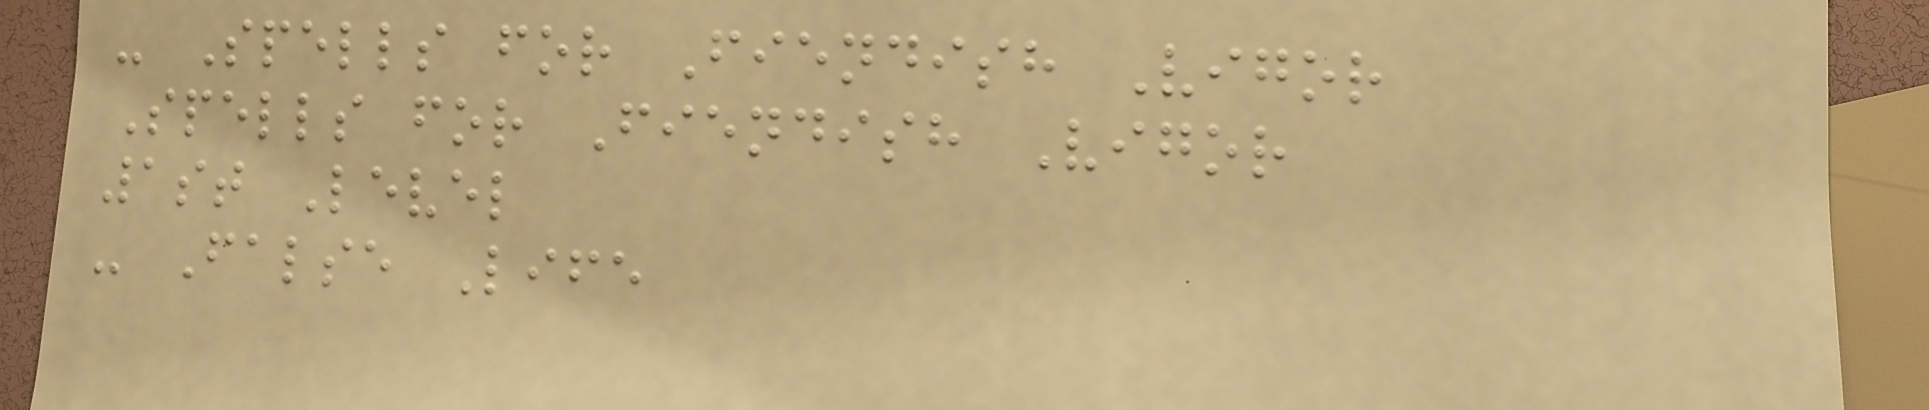- Spells for Fiendish Vigor
Spells for Fiendish Vigor
1st Level
- False Life
